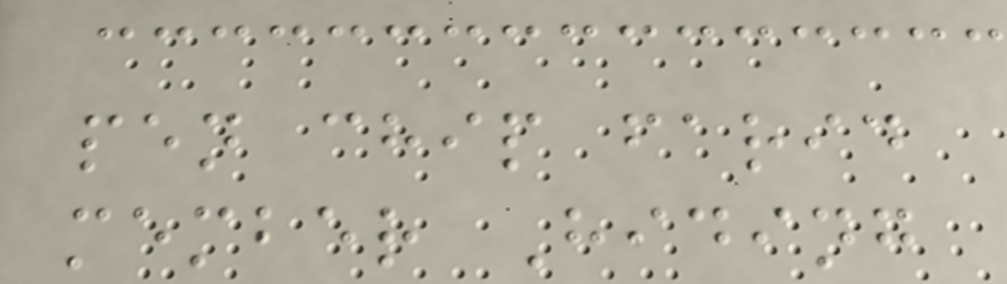pen chip farid
member Hiding
